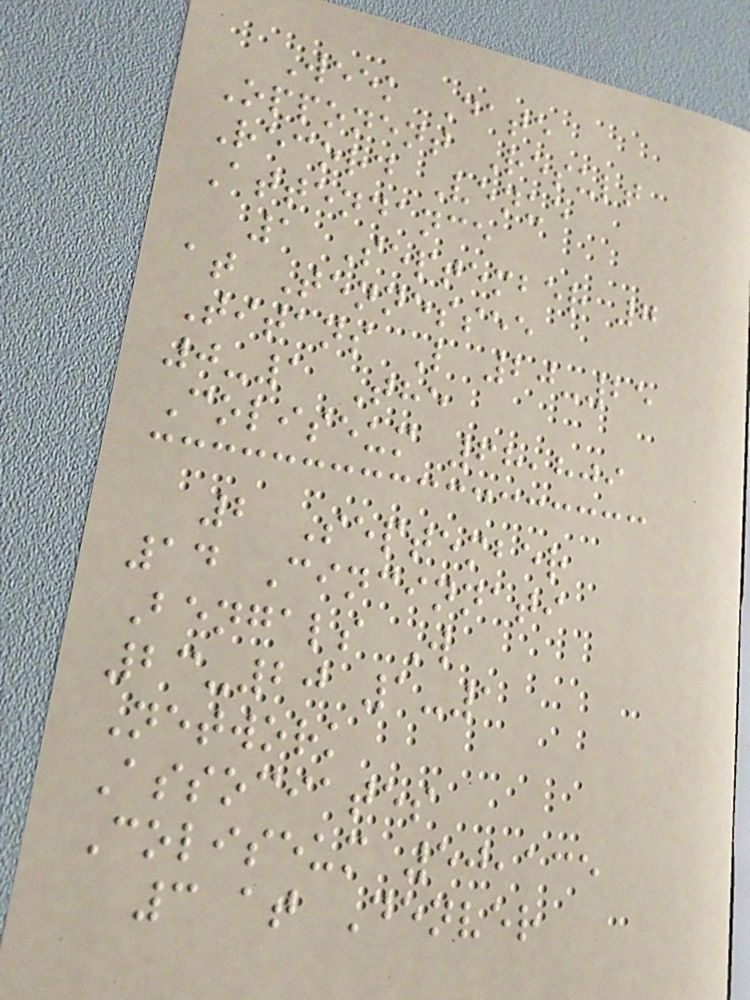Week Date
Opponent Result
Record Venue
Attendance
1 September 7
at Tennessee
Titans L 20-25
0-1 The
Coliseum 68,809
2 September
14 Cincinnati
Bengals W
23-20 1-1
Network
Associates
Coliseum 50,135
3 at Denver
